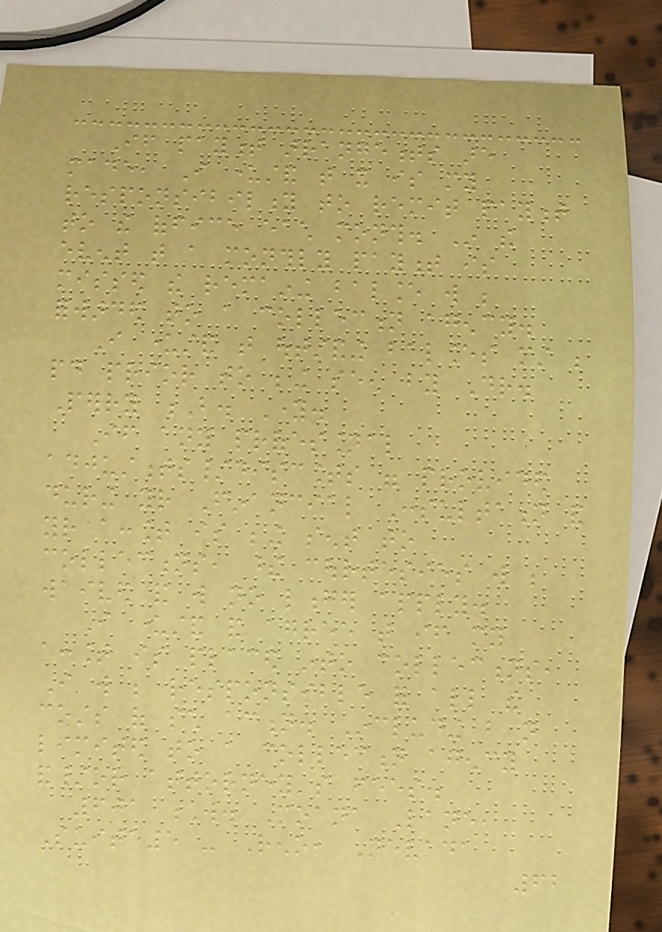If payment arrangements are
made, I understand that it is my
responsibility to remit payment
to the office each month. In the
event that a monthly payment is
missed the remaining balance will be
forwarded to a collection agency.
I understand that outstanding balances must be
paid prior to being seen by Dr.
Perry B. Young.
If any professional
adjustments/discounts were provided
during your Financial Consultation and
your account is being sent to
collections, these courtesies will be
waived and will no longer apply.
I understand and agree that if my
account is placed into collections,
I will be responsible for all the
costs of such action. Including but not
limited to a collection agency
and/or attorney's fees.
601 W. Moana Lane,
Suite5 - Reno, Nevada
62
